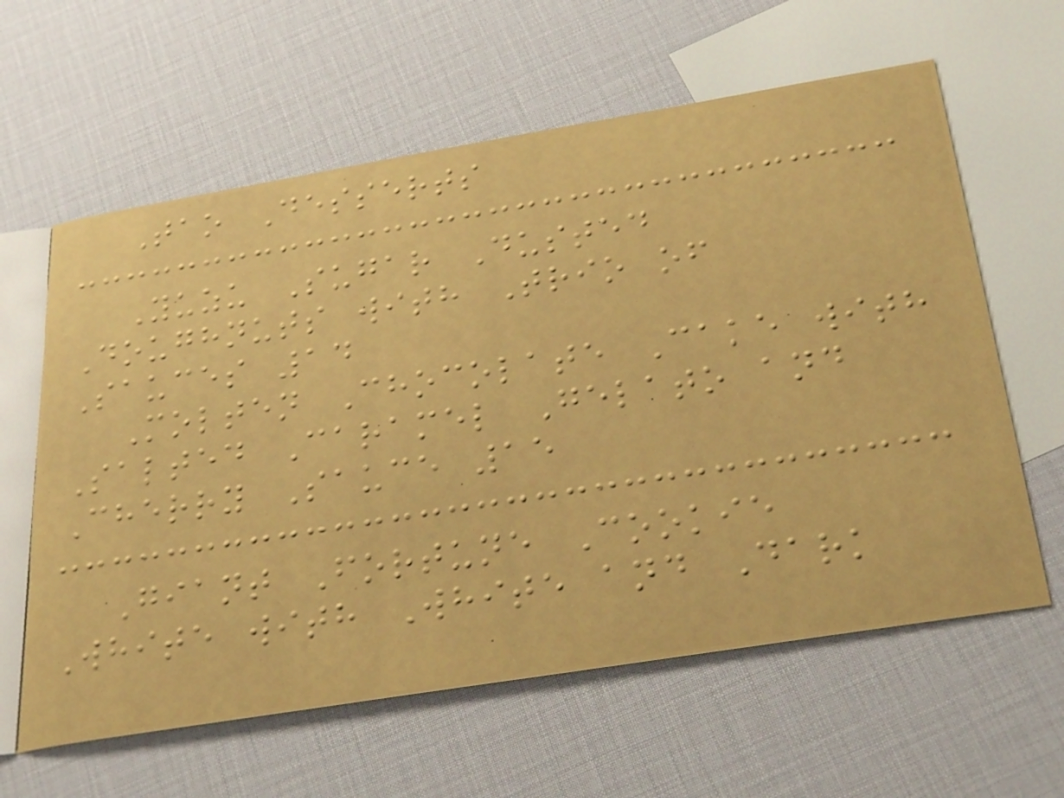Tao Desserts
Yuzu Sugar Dusted
Doughnuts with Trio of
Sauces 14
Molten Chocolate Cake with
Salted Caramel Gelato and
Cherry Sauce 15
Giant Fortune Cookie
White with White and Dark
